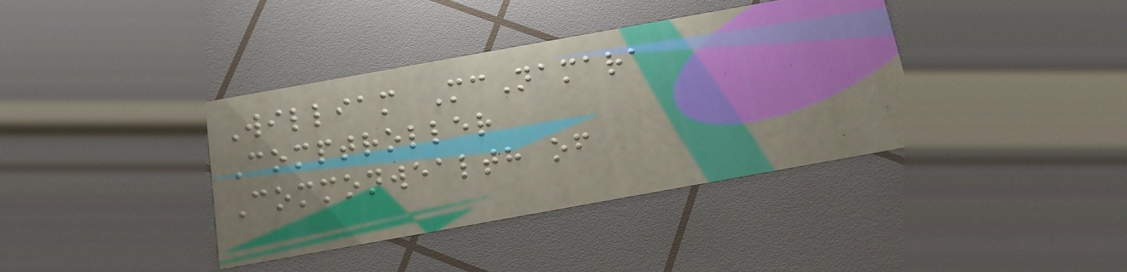William McNamara
Comptroller
Commonwealth of
